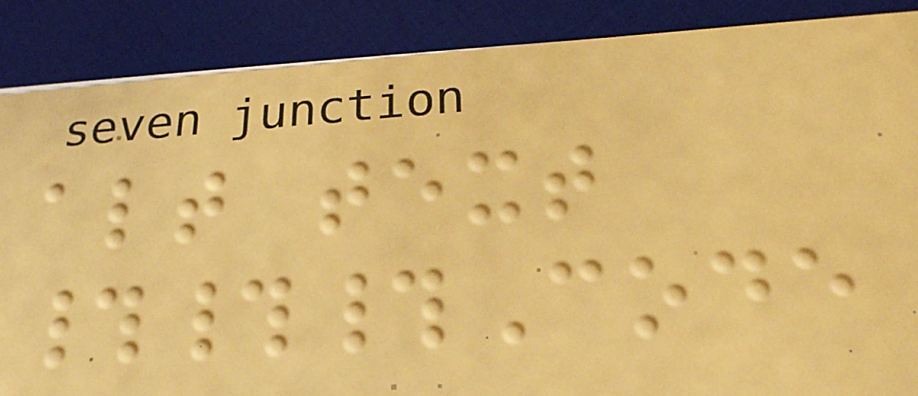alt text
###Code
